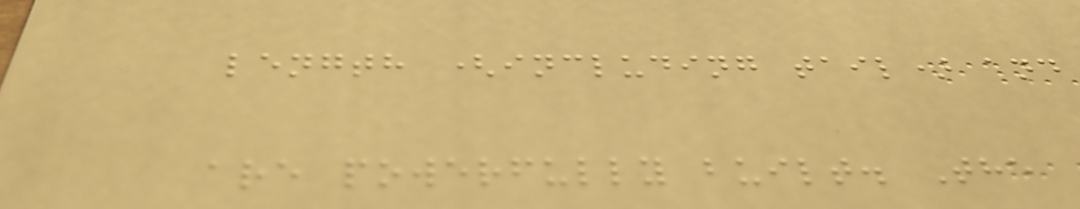length (including tail) and
are powerfully built. The
